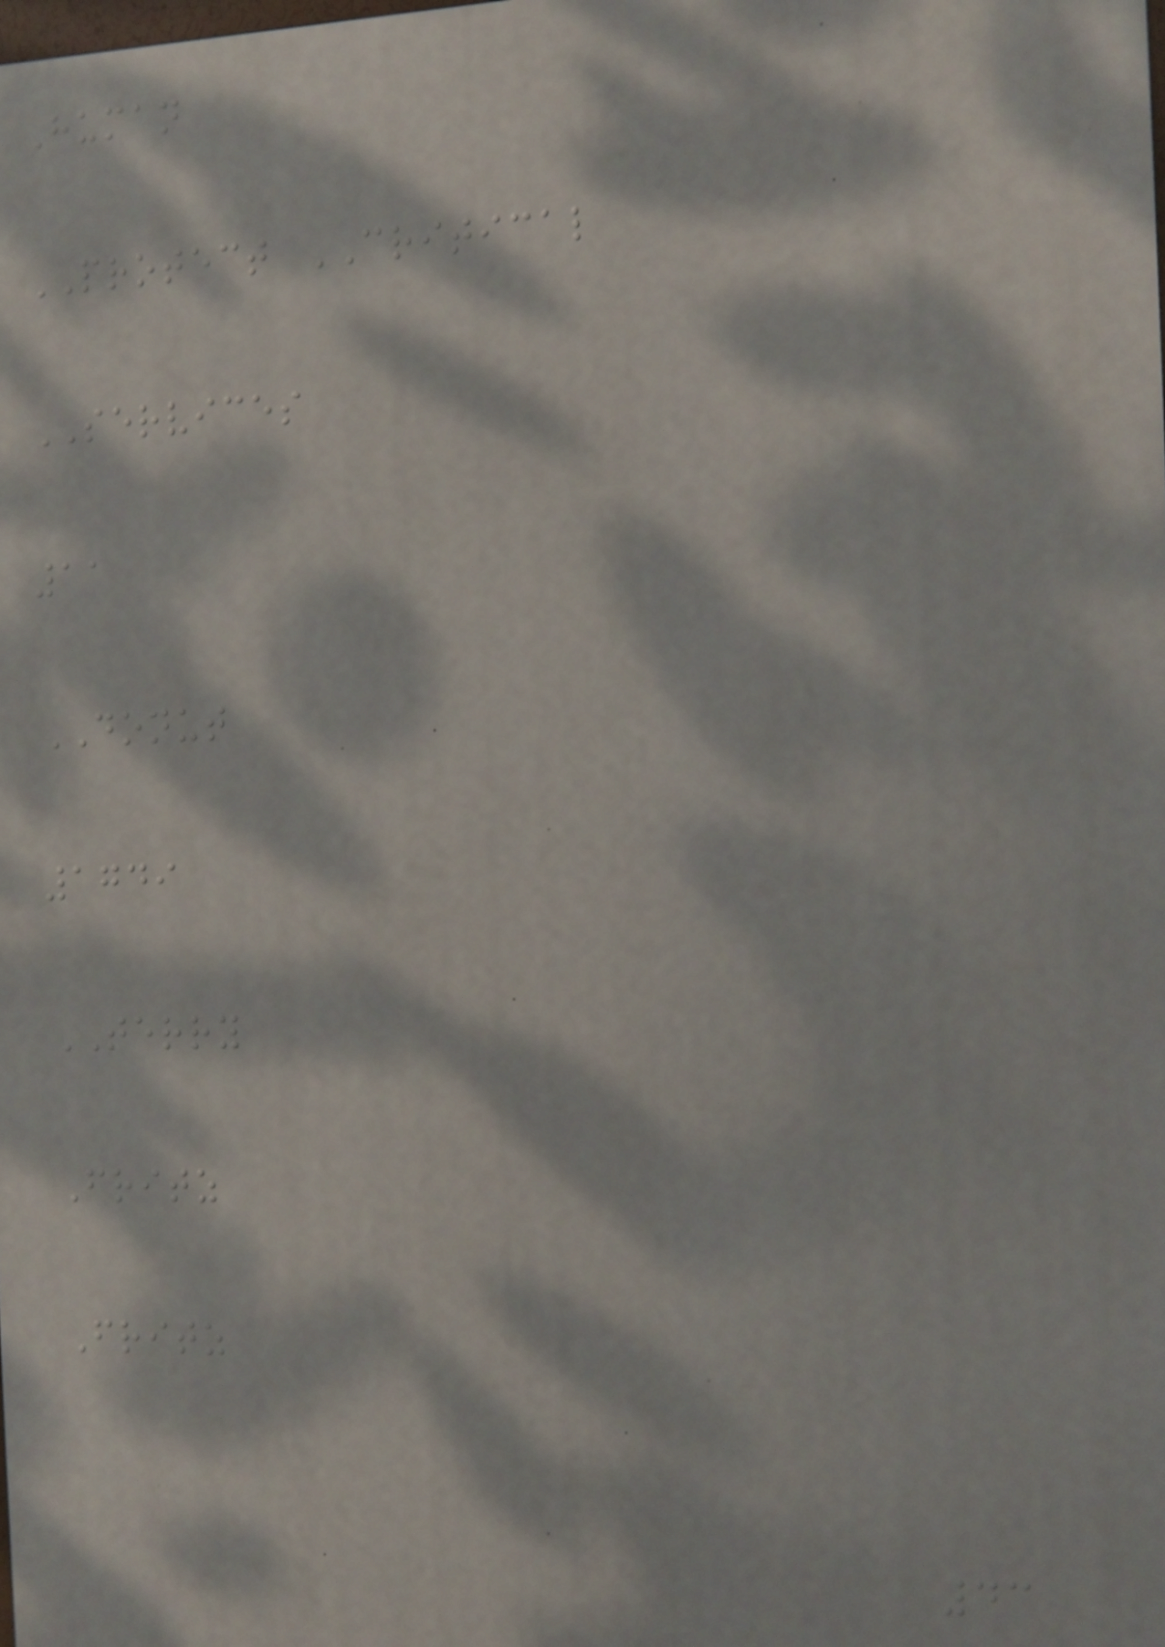Human
PROTECT CRITICAL
SERVICES
11
DONUT
1749
TERRY
Fritz
Fritz
43
